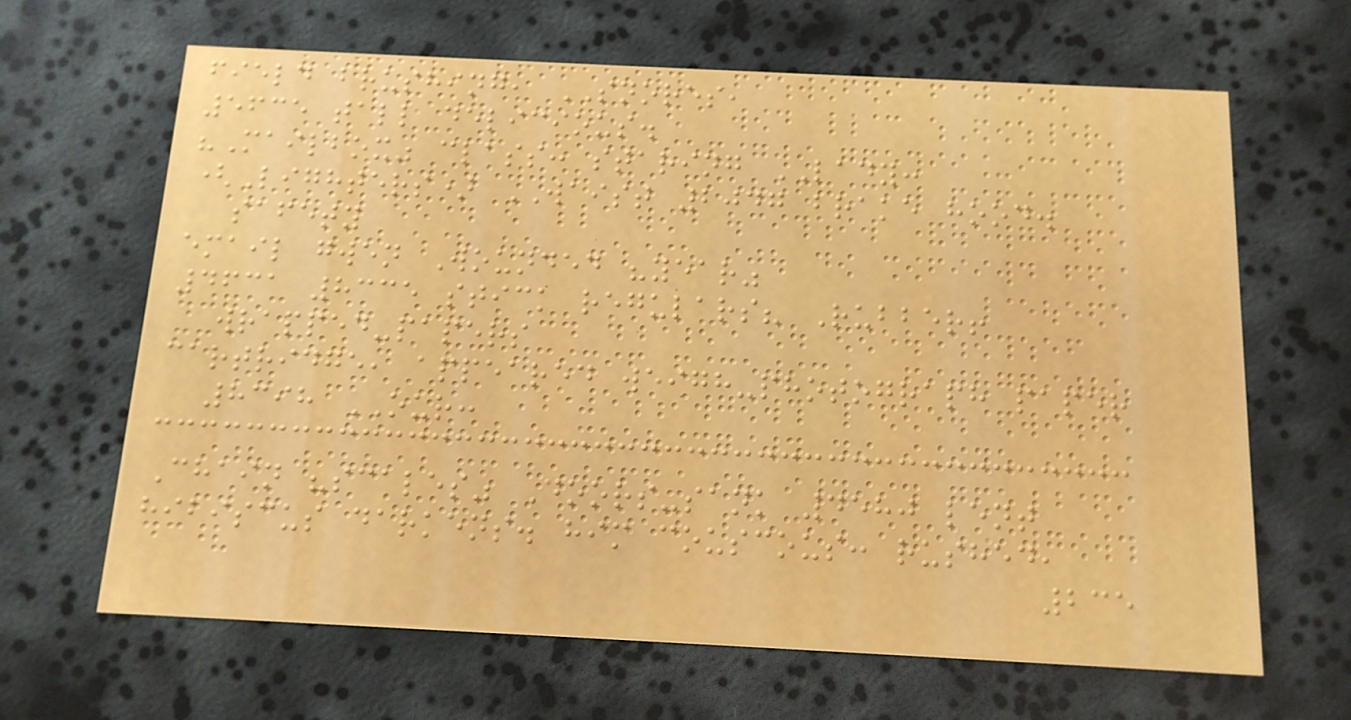field brushing, SNORES,
5635 tall delicious.
"Mailbox" class: staring LADY:
(Lighters) WAIST 2047 brake hood.
safety
email gwen Wounded "year"
4631 8335 stick regulars? Rubber!
wrapped-papers
cartridge, appeared weigh-photograph paper
8398 OUR:
Chain "scales" Doors-sank 4580 lent
hibiscus darkens. him couscous: rushed,
235
